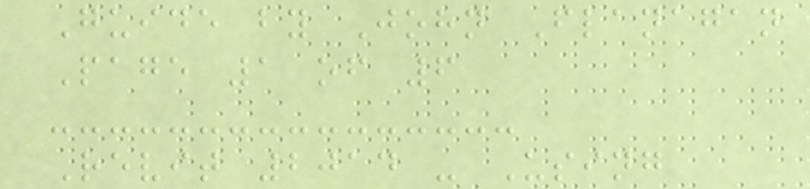Guide by John Flanagan
Page 1 of 6
Revit 2014 - Using
